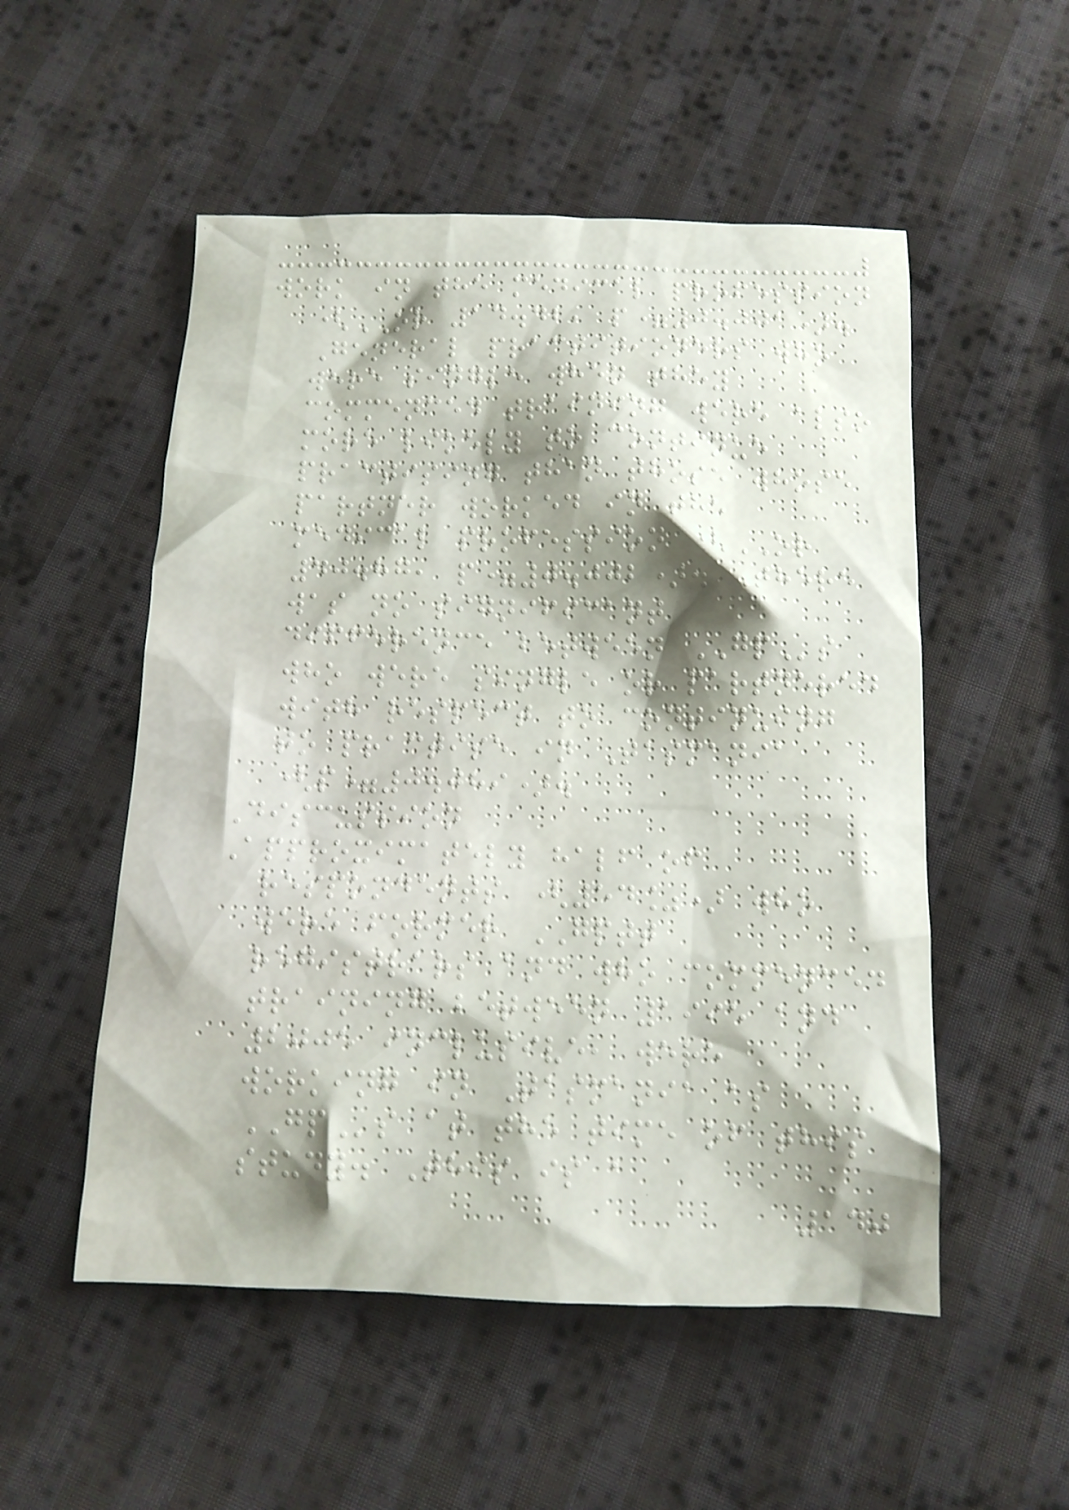work in the medical profession
(OR 14.42, p=0.001).
General practitioners who
were single when they
commenced training were also
more likely to continue
practising than those whose
partner worked in the
medical profession (OR
40.87, p=0.002). There
was no significant
difference between GPs
who were single or partnered
with respect to continuing
to practise in Tasmania
(p=0.089).
Discussion
Approximately half of
respondents (54%) who
were former GPTT
registrars and who commenced
training between 1995 and
2005 inclusive, were
working in Tasmania as
GPs at the time of this
study. This is a
140
